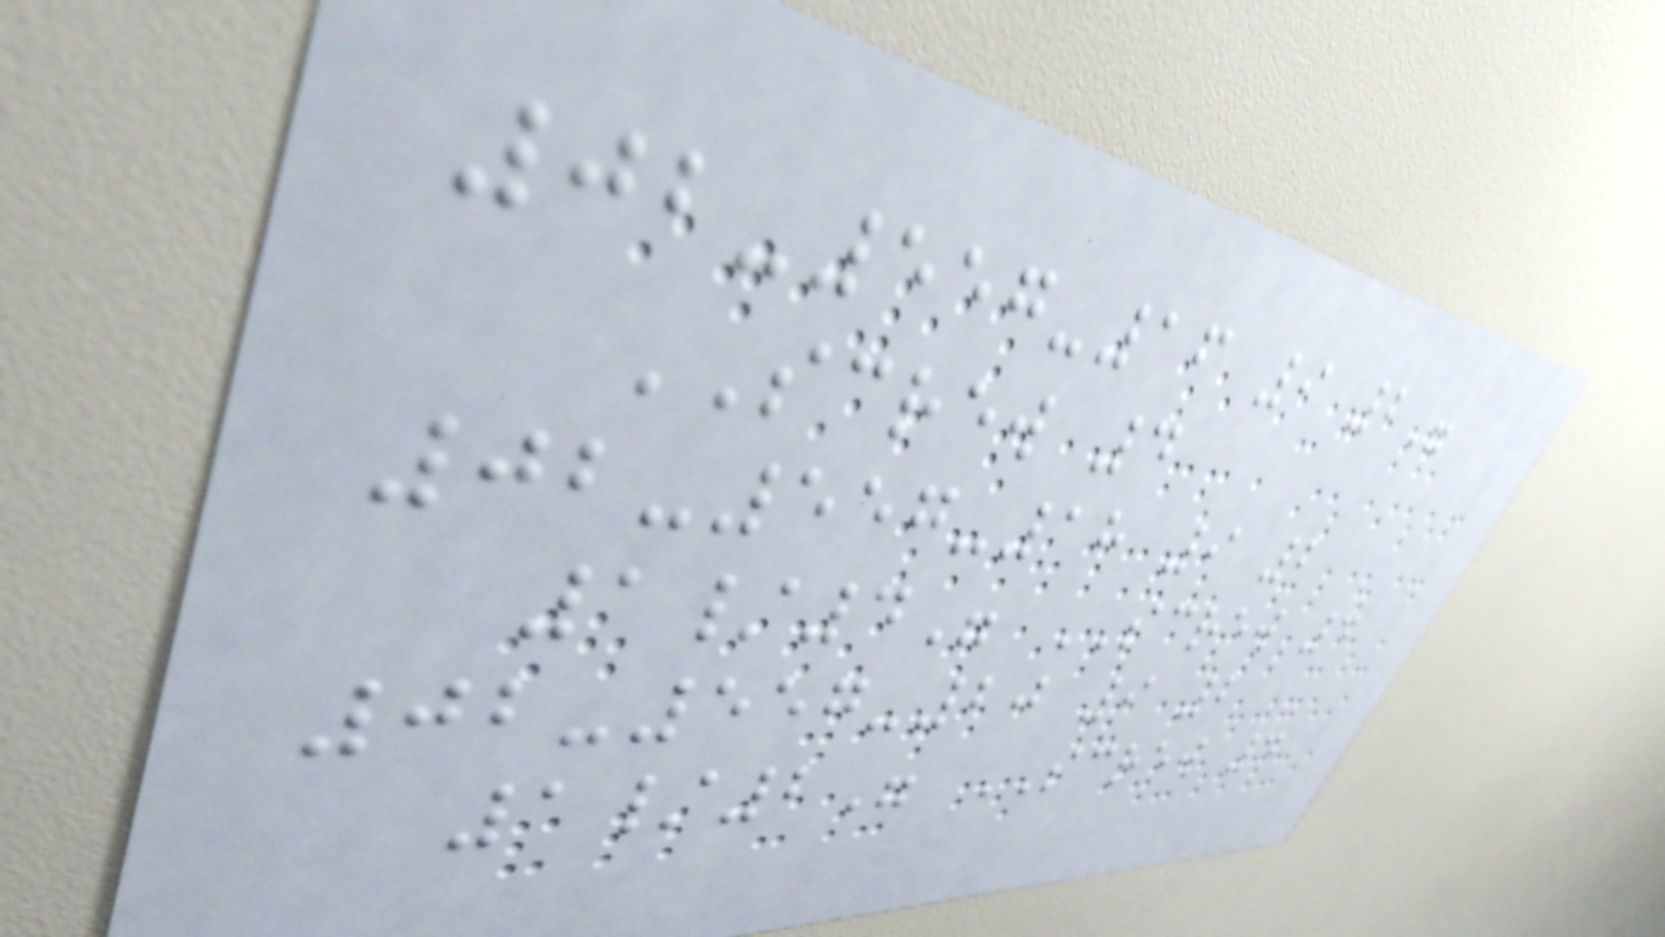02-557-16 9 2"
SCREW 4
02-557-18 9 2
1/4" SCREW 4
02-557-20 9 2
1/2" SCREW 4
